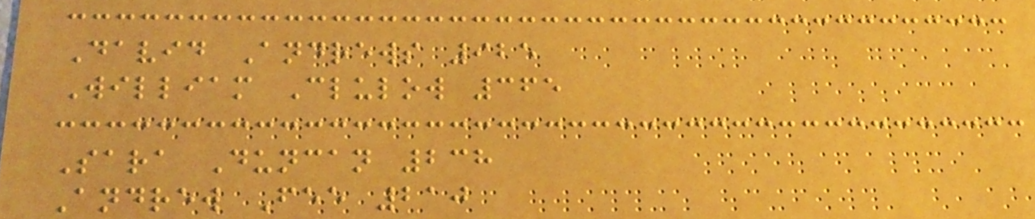David Andrews 925
William Clulow 365
Sara Duncan 238
Andrew Fee 210
